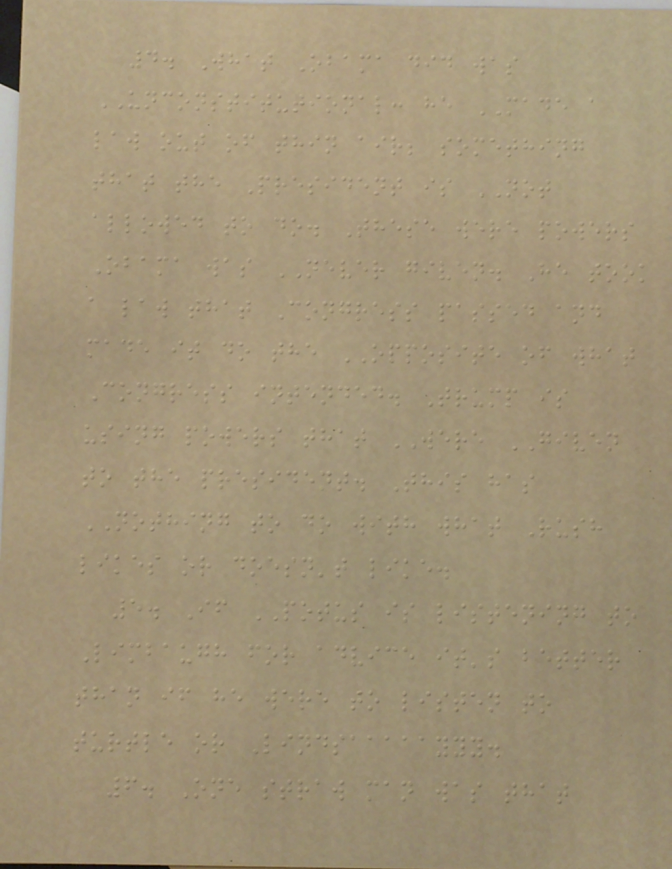4. What Obama did was
UNCONSTITUTIONAL: he MADE a
law out of thin air; something
that the President is NOT
allowed to do. These were powers
Obama was NEVER given. He took
a law that Congress passed and
made it do the OPPOSITE of what
Congress intended. Trump is
using powers that WERE GIVEN
to the president. This has
NOTHING to do with what Rush
likes or doesn't like.
5. If POTUS is listening to
Limbaugh for advice it's better
than if he were to listen to
turtle or Lindsaaaaayyy.
6. One straw man was that
